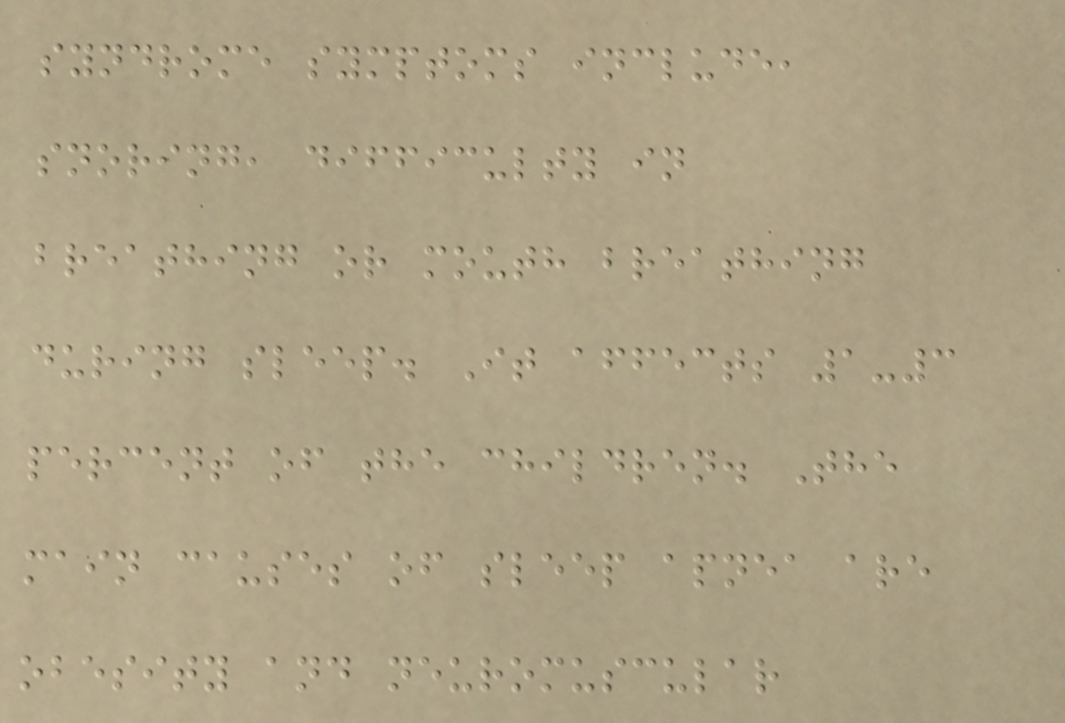syndrome symptoms include,
snoring, difficulty in
breathing or mouth breathing
during sleep. It affects 1-3
percent of the children. The
main causes of sleep apnea are
obesity and neuromuscular
